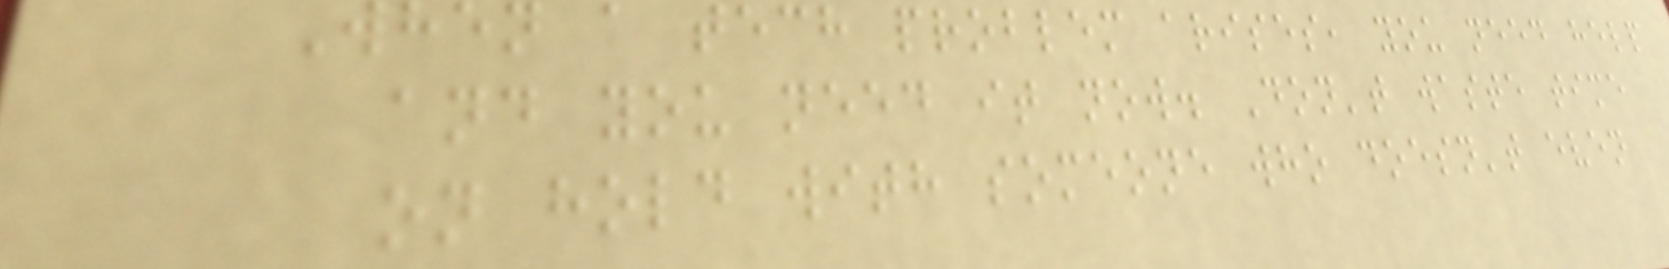When a tech problem arises, you need help
and you need it now. Don't waste time
on hold with someone who doesn't even
